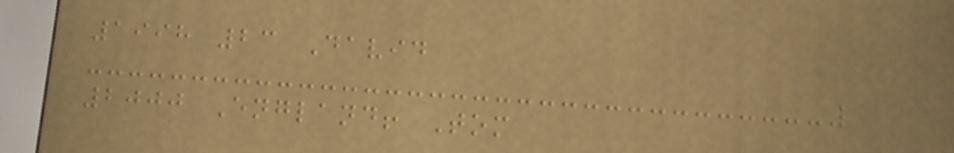1998 23 David
2000 England! Tom
